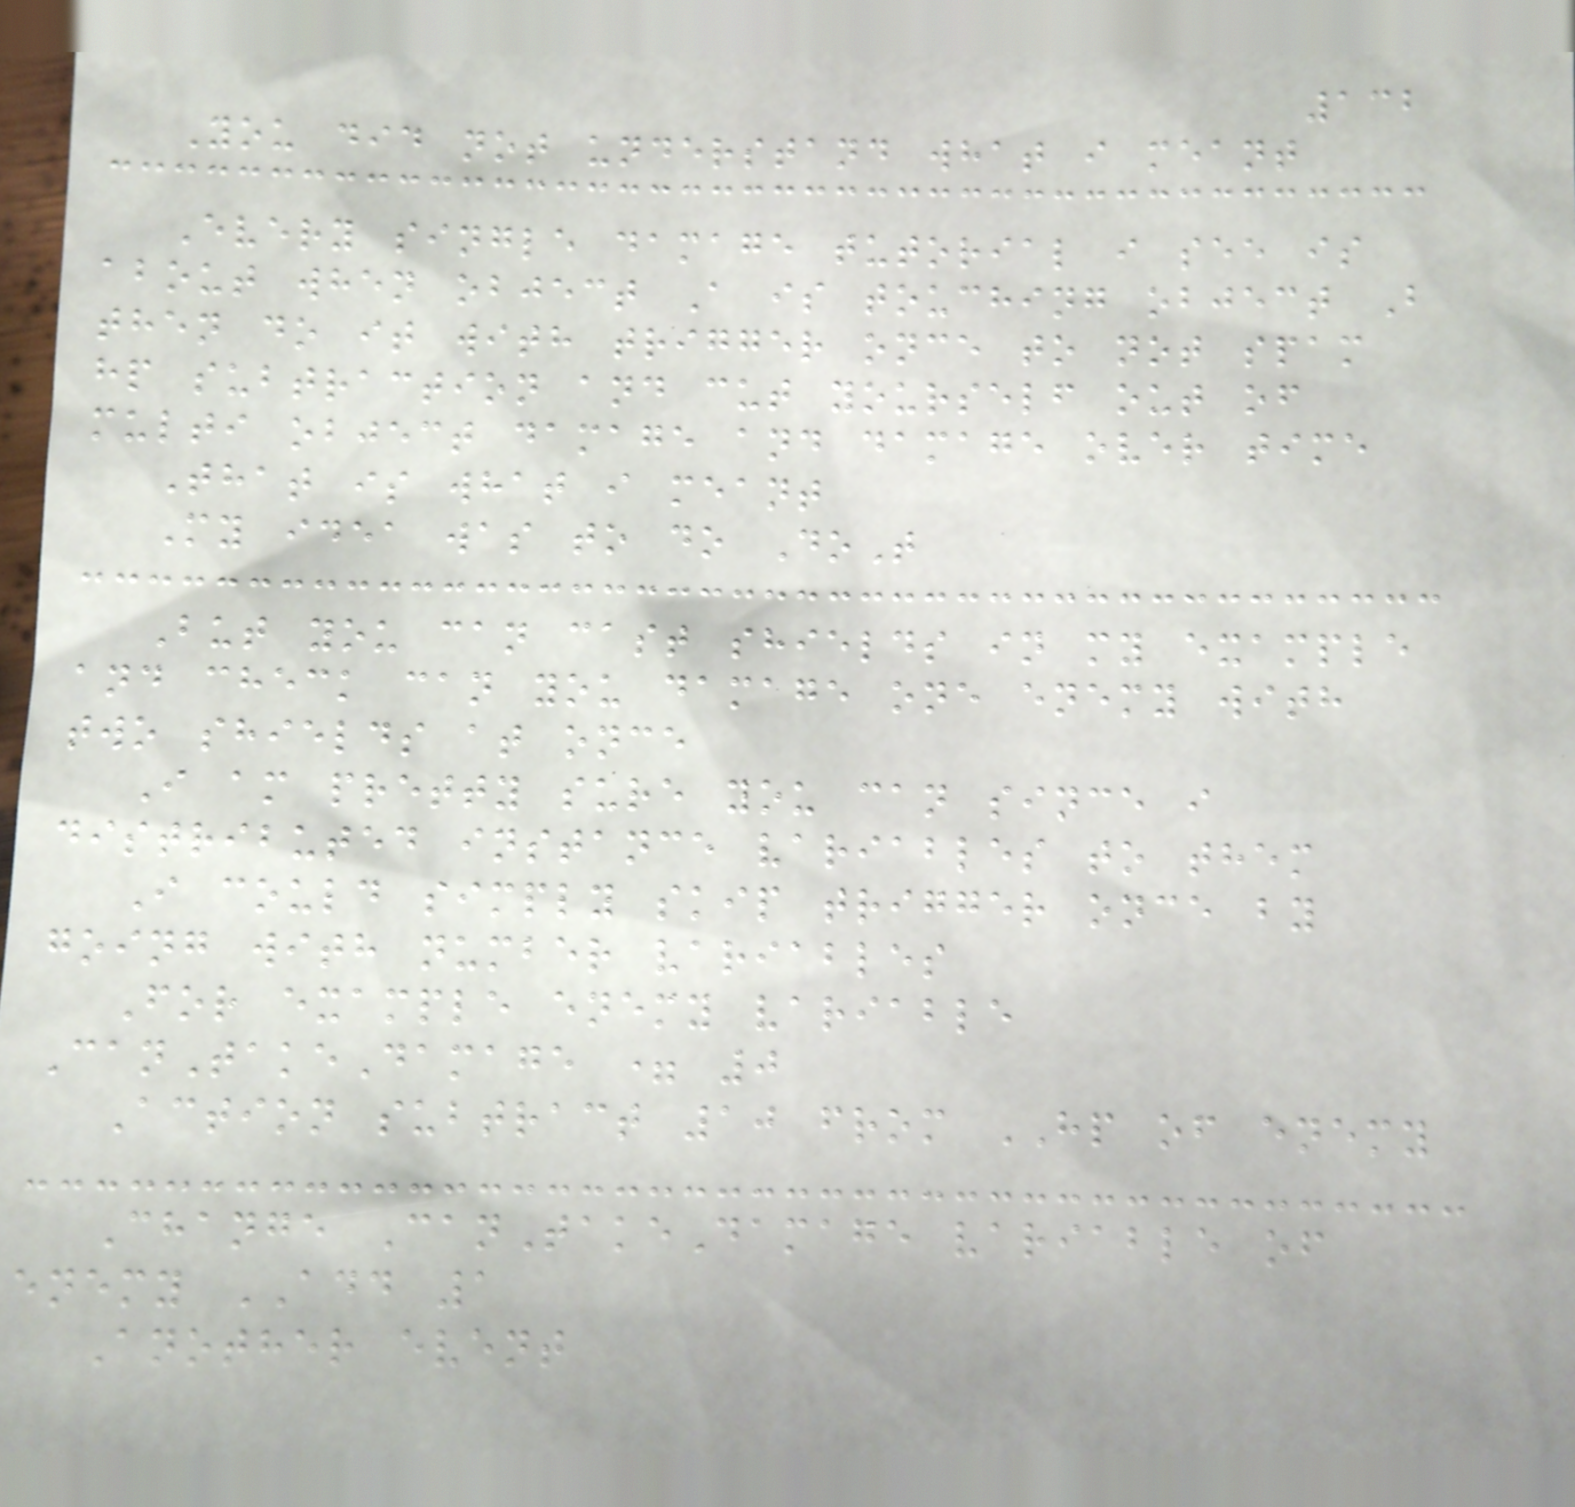132
You did not understand what i meant
Every single damage tutorial i see is
about when object A is touching object B
then do it with trigger once to not spam
hp subtraction and cut yourself out of
multi object damage and damage over time
That is what i meant
My idea was to do DoT
But you can cast shields in my example
and check can you damage one enemy with
two shields at once
I am pretty sure you can since i
distributed instance variables to them
I could simply skip trigger once by
going with number variables
For example enemy variable
CanTakeDamage = 0
Action subtract 10 from HP of enemy
Change CanTakeDamage variable of
enemy ADD 1
Another event
